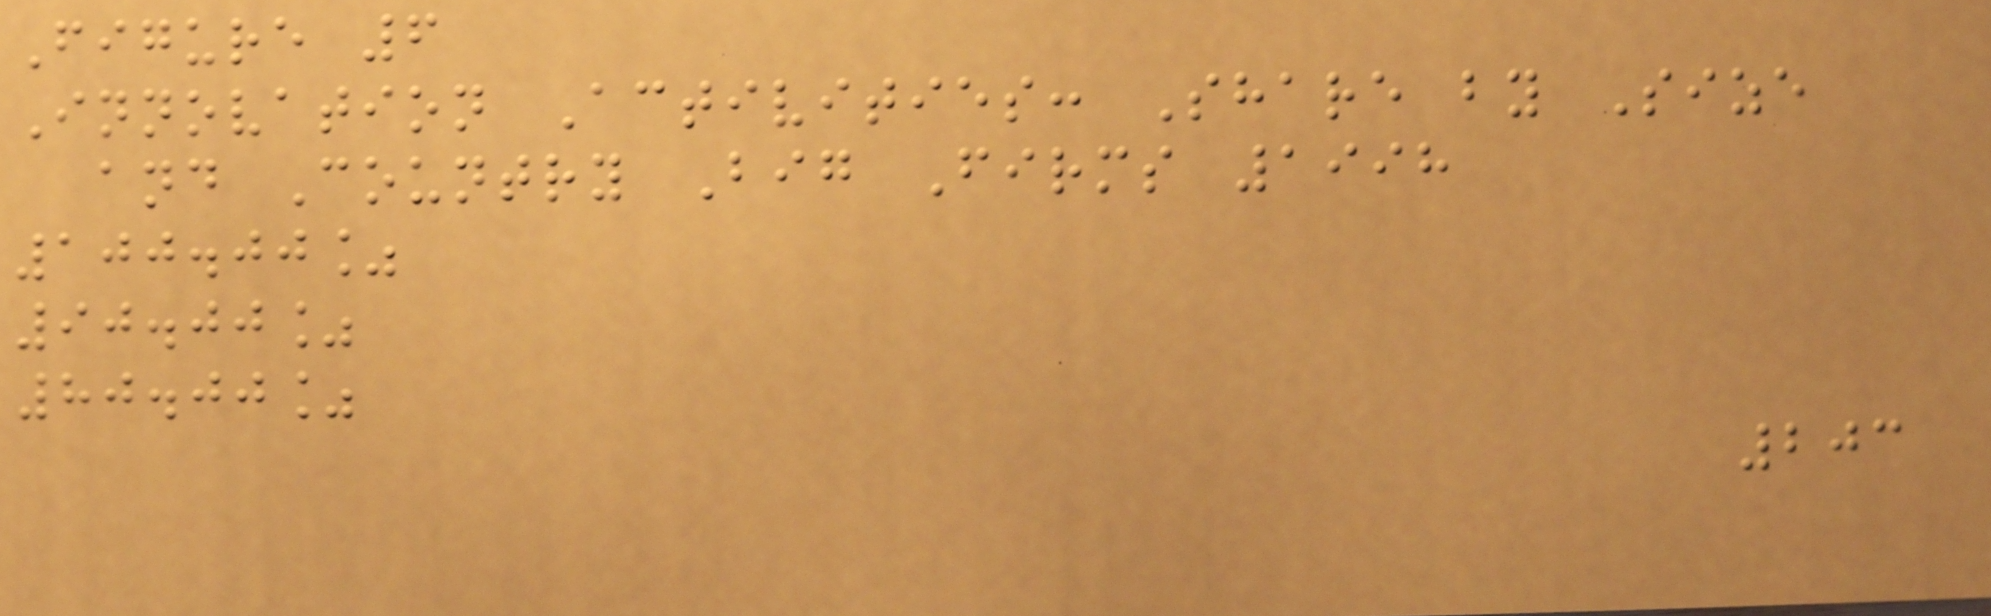Figure 6
Innovation Activities: Share by Size
and Country Big Firms 1998
100.00%
90.00%
80.00%
203
